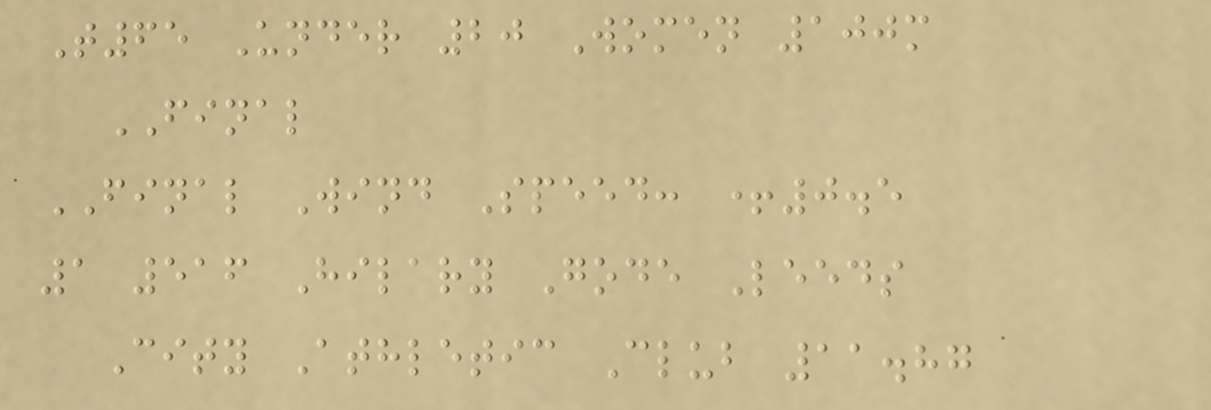T65 Under 20 Women 100m
FINAL
FINAL Wind Speed: +0.5
1 516 Hilary Gode Leeds
City Athletic Club 11.87
